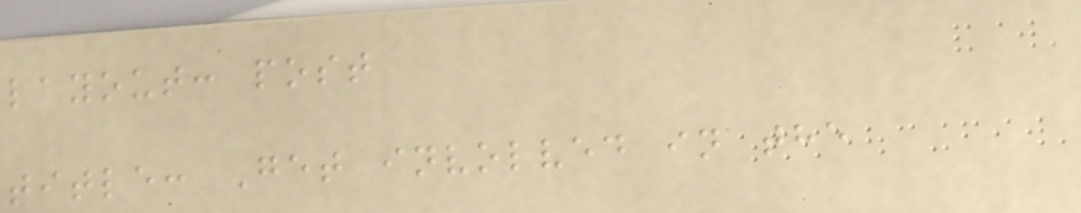layout: post
title: Get involved in the
